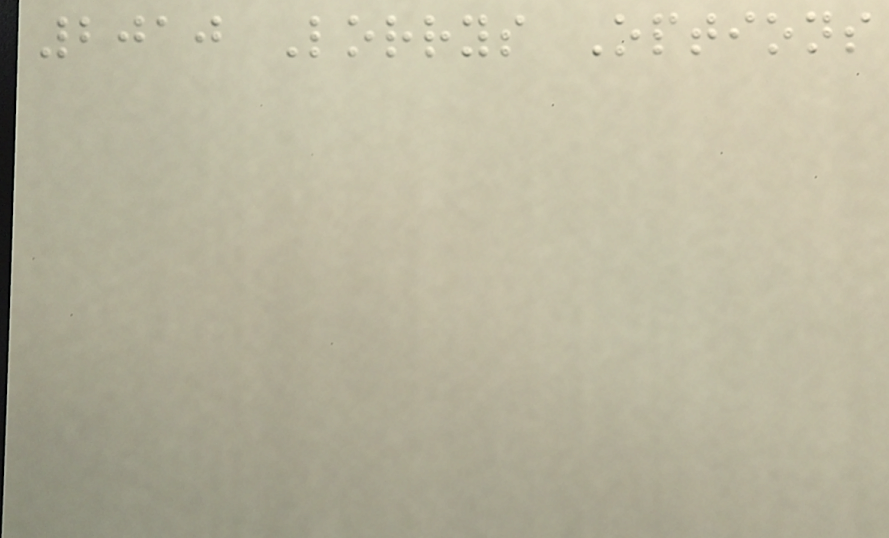2010 Lorrys Options
